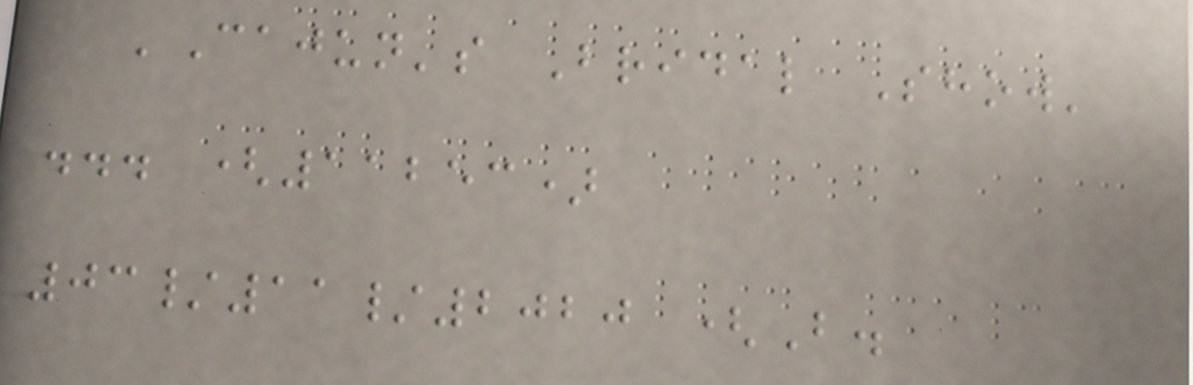'Cajun's Bridal Show'
... (11253)
03/11/2020 (B.
